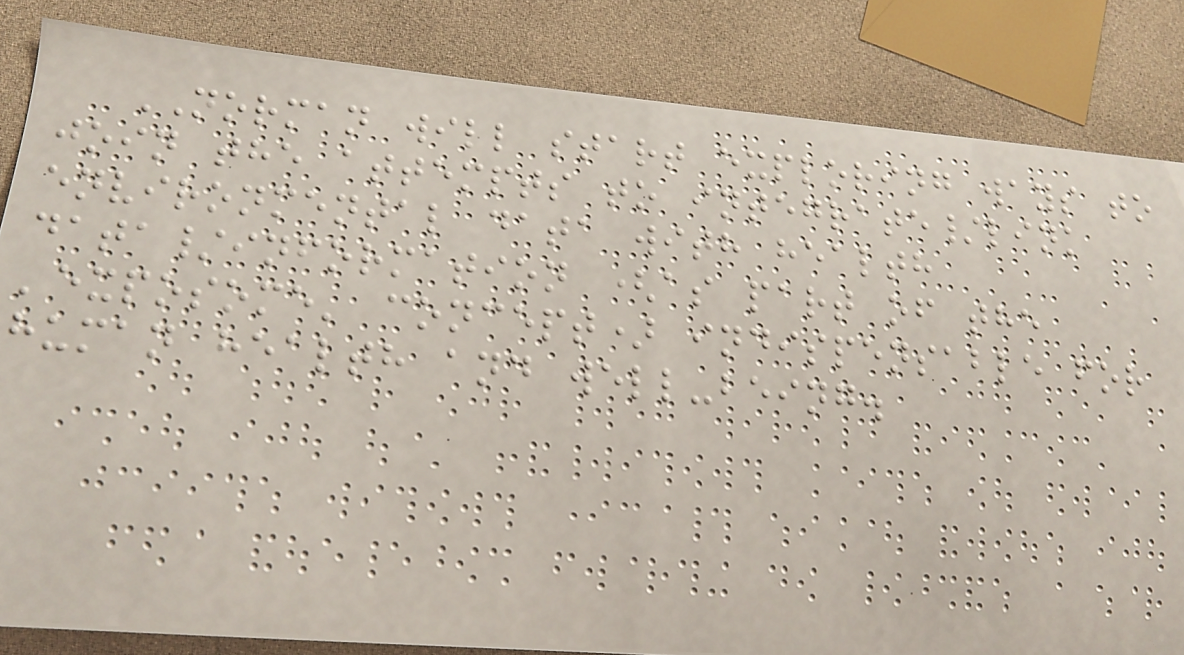NORMAN will start exploring ways to
join the attempts to integrate/link
environmental data with health
data/information (as part of the
'exposome' concept) indispensable for
human health and well-being.
